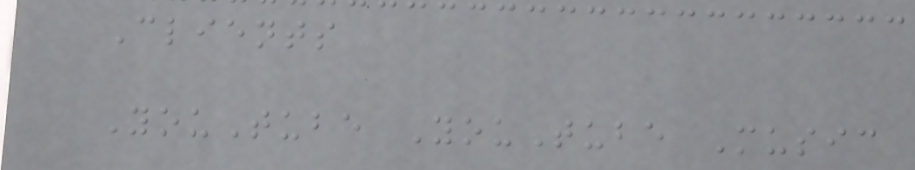Clients
YouTube YouTube Music
